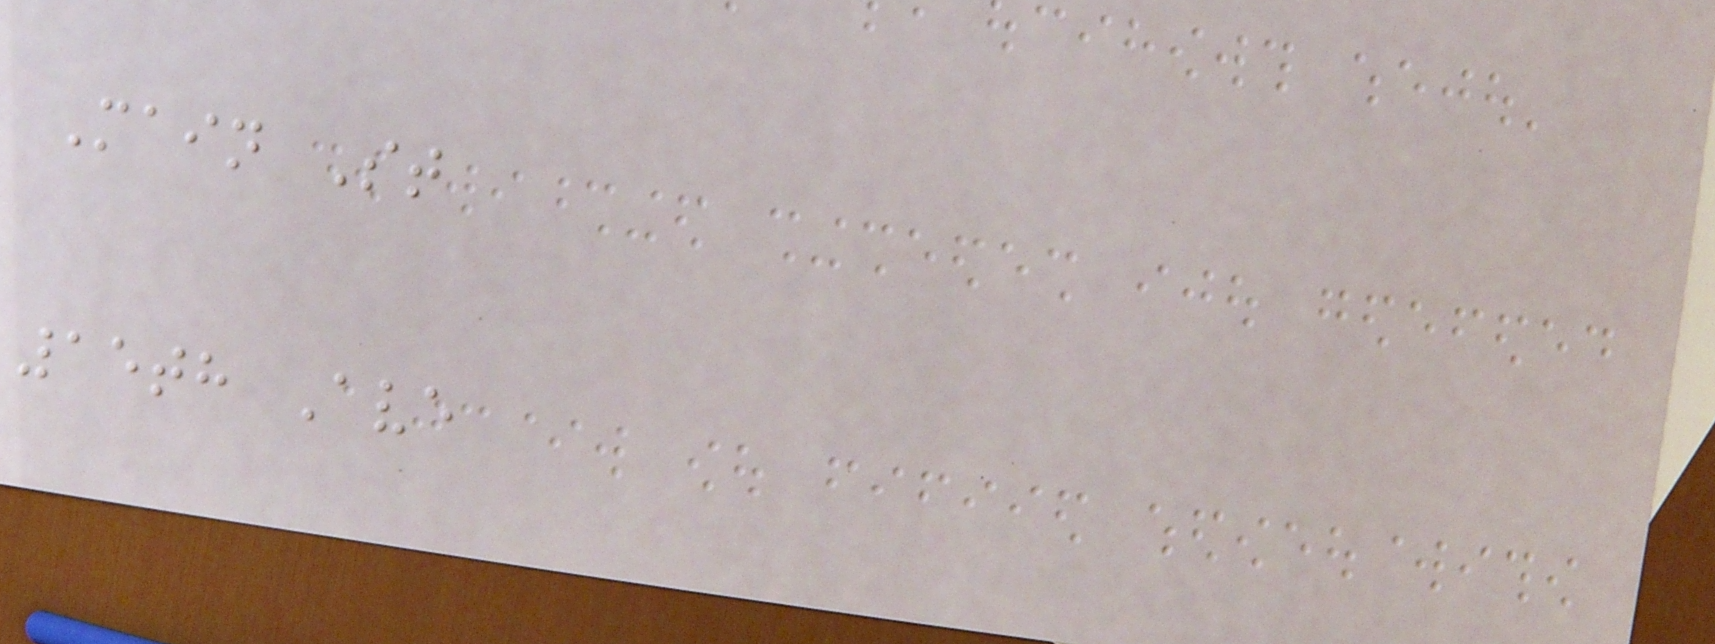Main St
15th Ave
